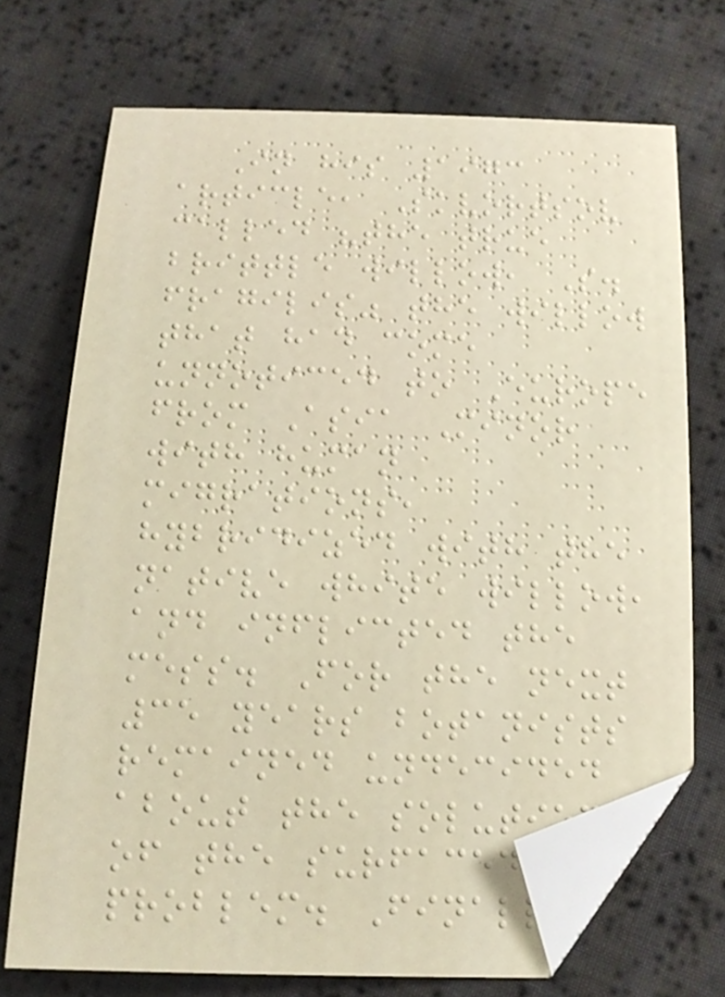In his 1973
article, Skvortsov
called "the true
brittle willow, S.
fragilis" the willow
that had come
unnoticed to Europe
from Asia Minor
with human
migrations,
hybridized with the
native white willow,
and inflicted the
mess. For the next
35 years botanists
remained undecided
about the solution
of the surfaced
problem. Finally,
